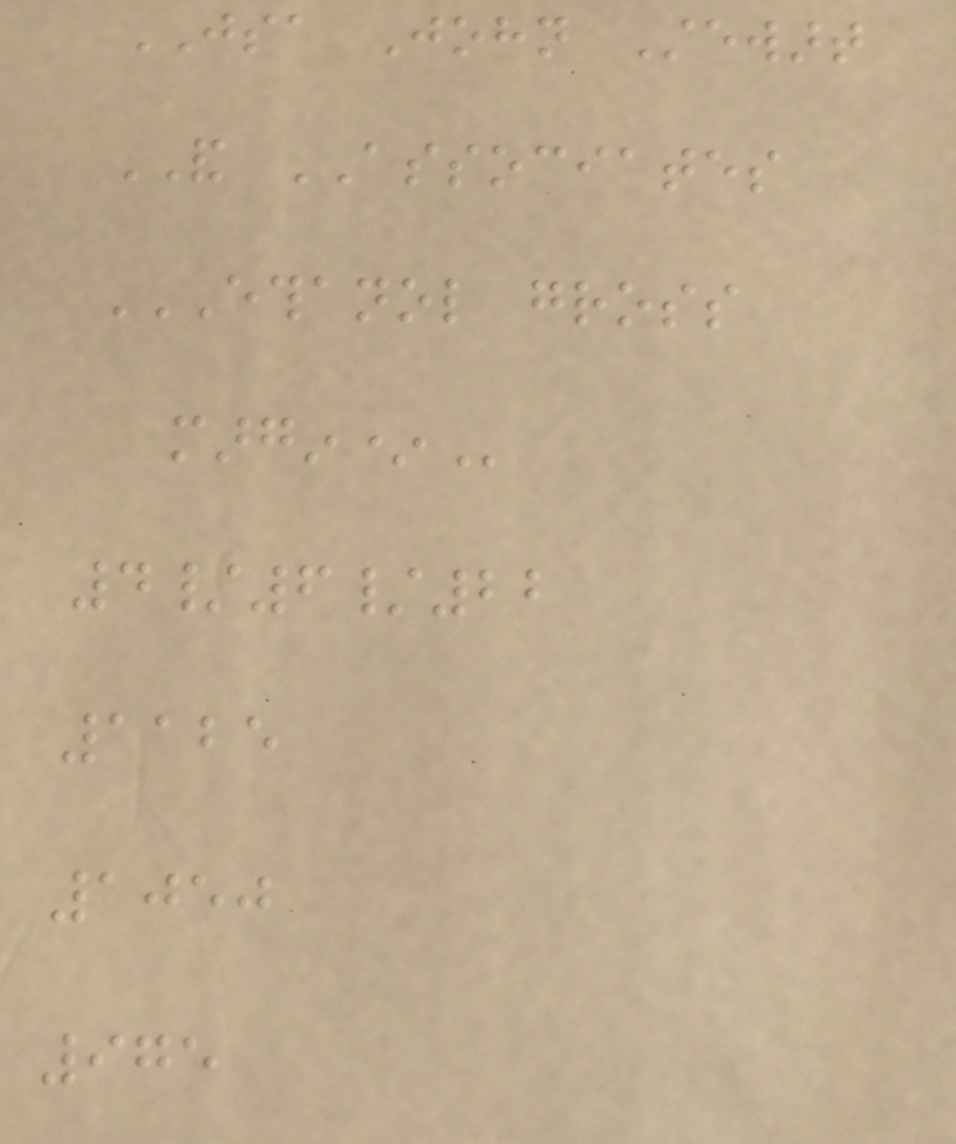JSA John Stewart
AND ASSOCIATES
ETHANOL GROSS
MARGIN*
4/6/22
1125
1050
975
